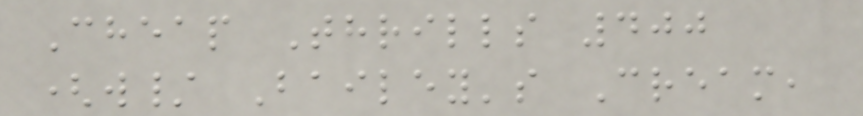Cheap Thrills 400
(w/ Bailey's Cream,
